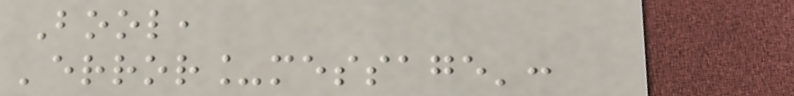Bool,
'error_message':
